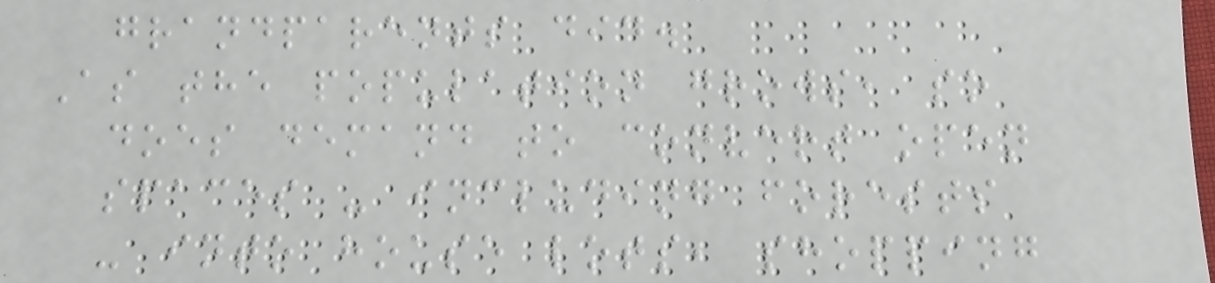grandparents did.
As the population grows, so
does demand to convert open
spaces - including forests
- into house lots, shopping
